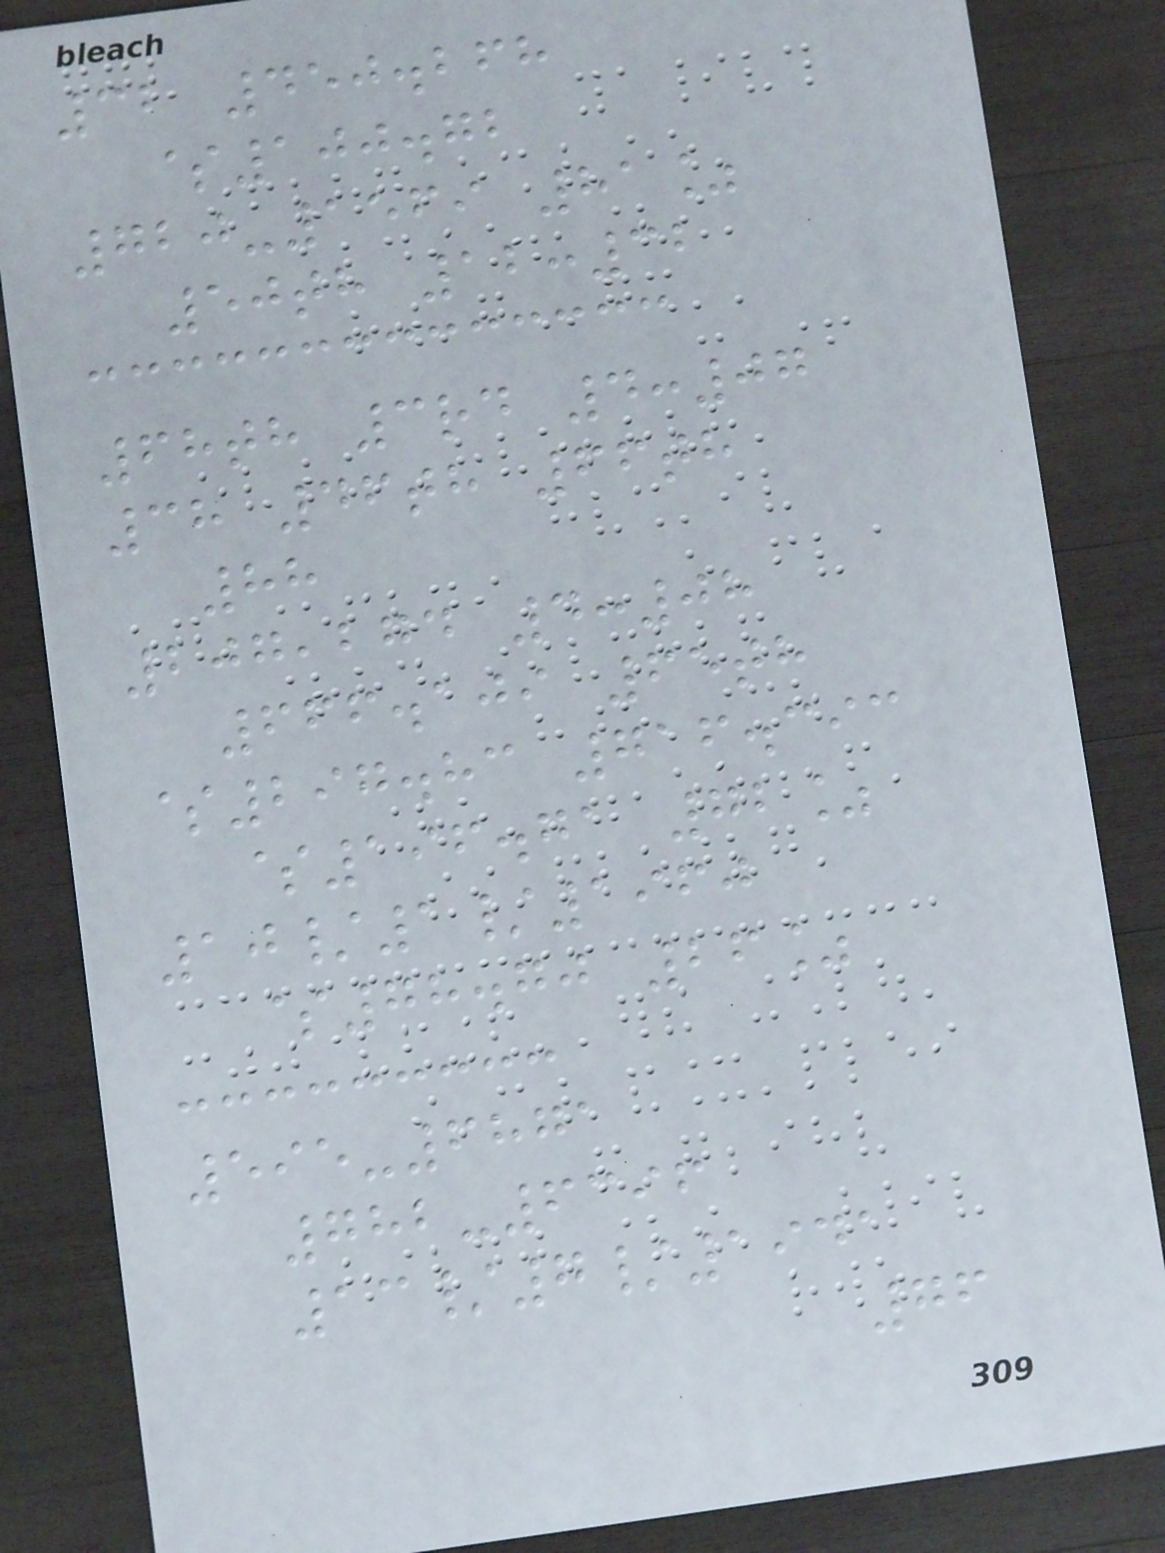32 450.268
$100.72
720-1569 81%
50th 12:32
68th 3rd 4:07
38 46th 66th
88
207,274 4:08
666.109 65th
$297.83 716.393
$196.71 72%
10/1/1960
$78.70 26%
595-6871
782-6396
13/7/1941
76
